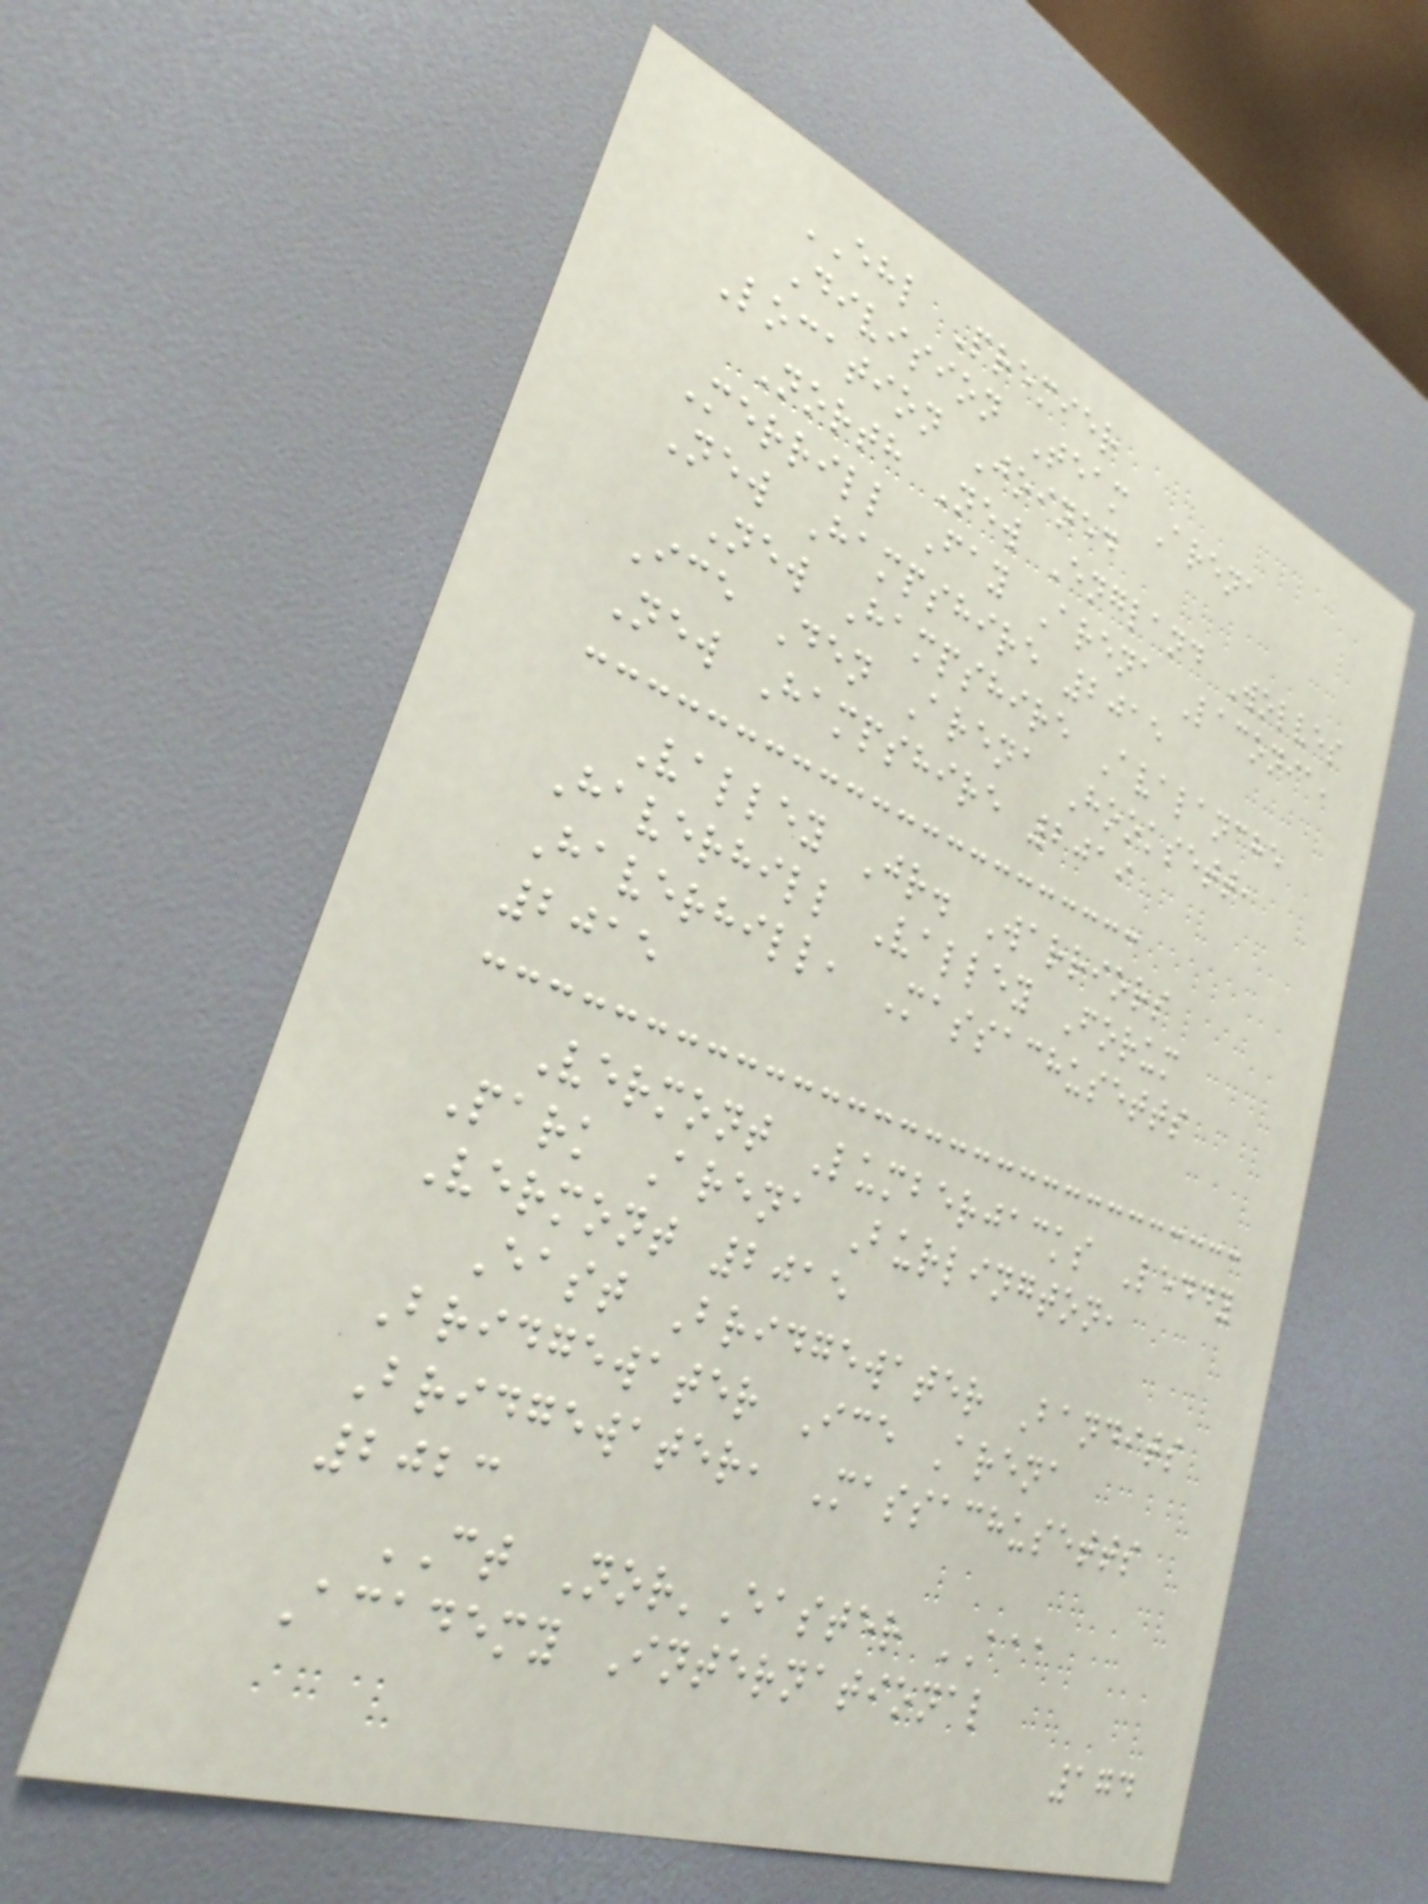EHL Premier
Division Team Arena
Location Joined
North New England Wolves
Merrill Fay Arena Laconia,
New Hampshire 2015
New Hampshire Avalanche
Ice Den Arena Hooksett,
New Hampshire 2019
Valley Jr. Warriors
Haverhill Valley Forum
Haverhill, Massachusetts
2015
Vermont Lumberjacks Leddy
Park Arena Burlington,
Vermont 2015
East Bridgewater Bandits
Bridgewater Ice Arena
Bridgewater, Massachusetts
2023
CT Nor'Easter AAA
Academy International
174
